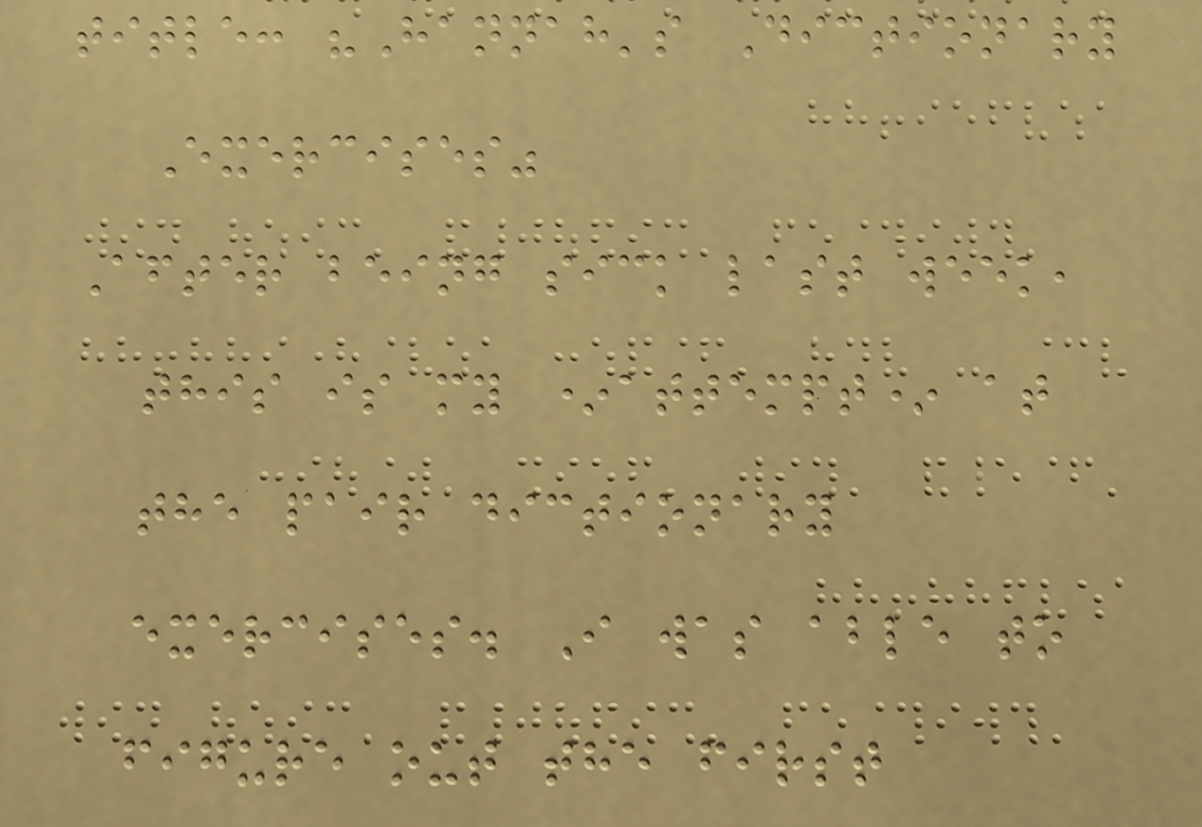title: "Hannah's Dictionary
Exercises"
After being sick last week,
this is my *attempt* at
the pair dictionary
exercises. I was able to
figure out the first
